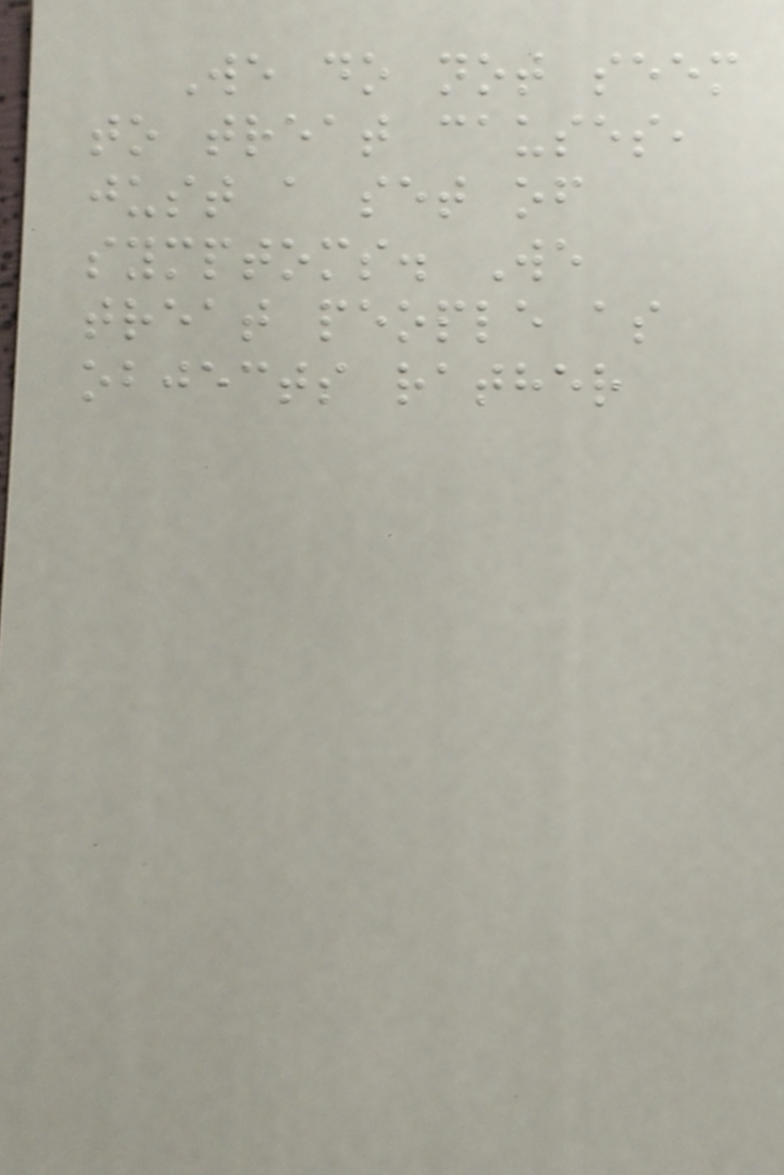We do not seem
to treat causes,
just a set of
symptoms. We
treat people as
objects rather
